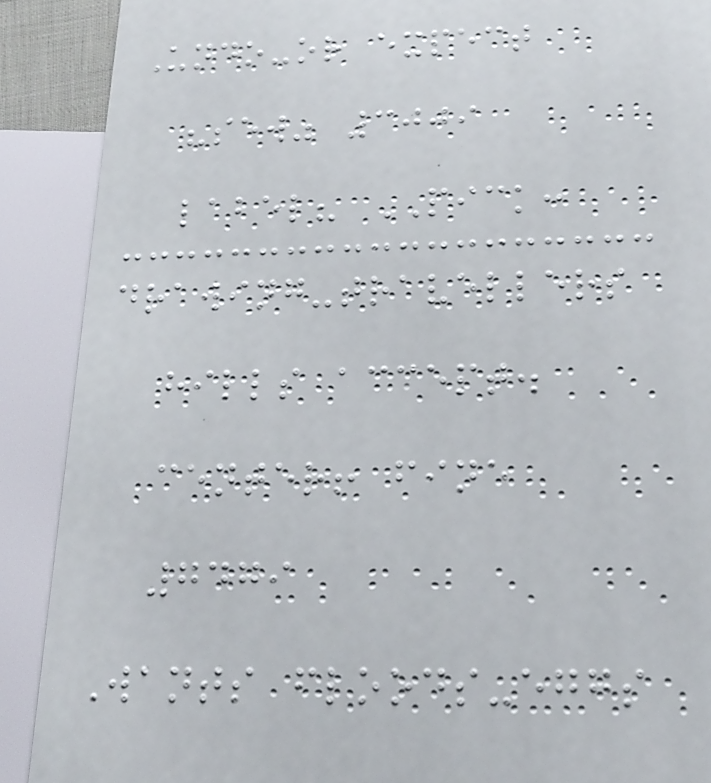Undo-or expect
"sew" 3009
label? PICK:
drawing-travellers
hills accept.
center! fine
7479
Wants floods-eggs
